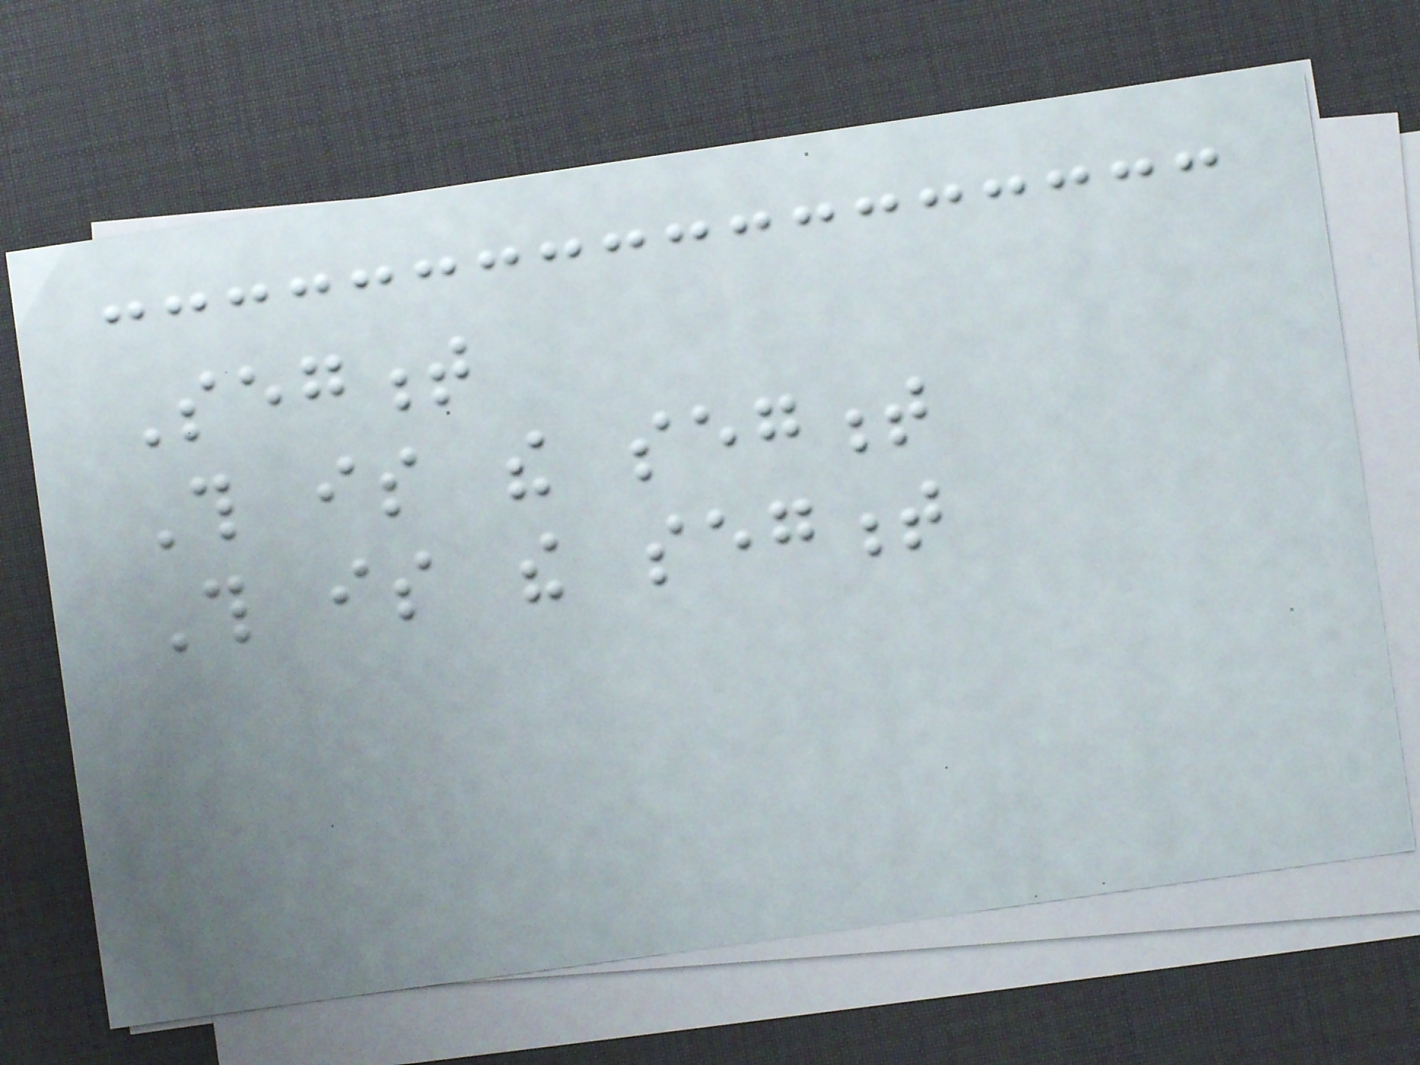Segment
This is the segment
This is the segment
